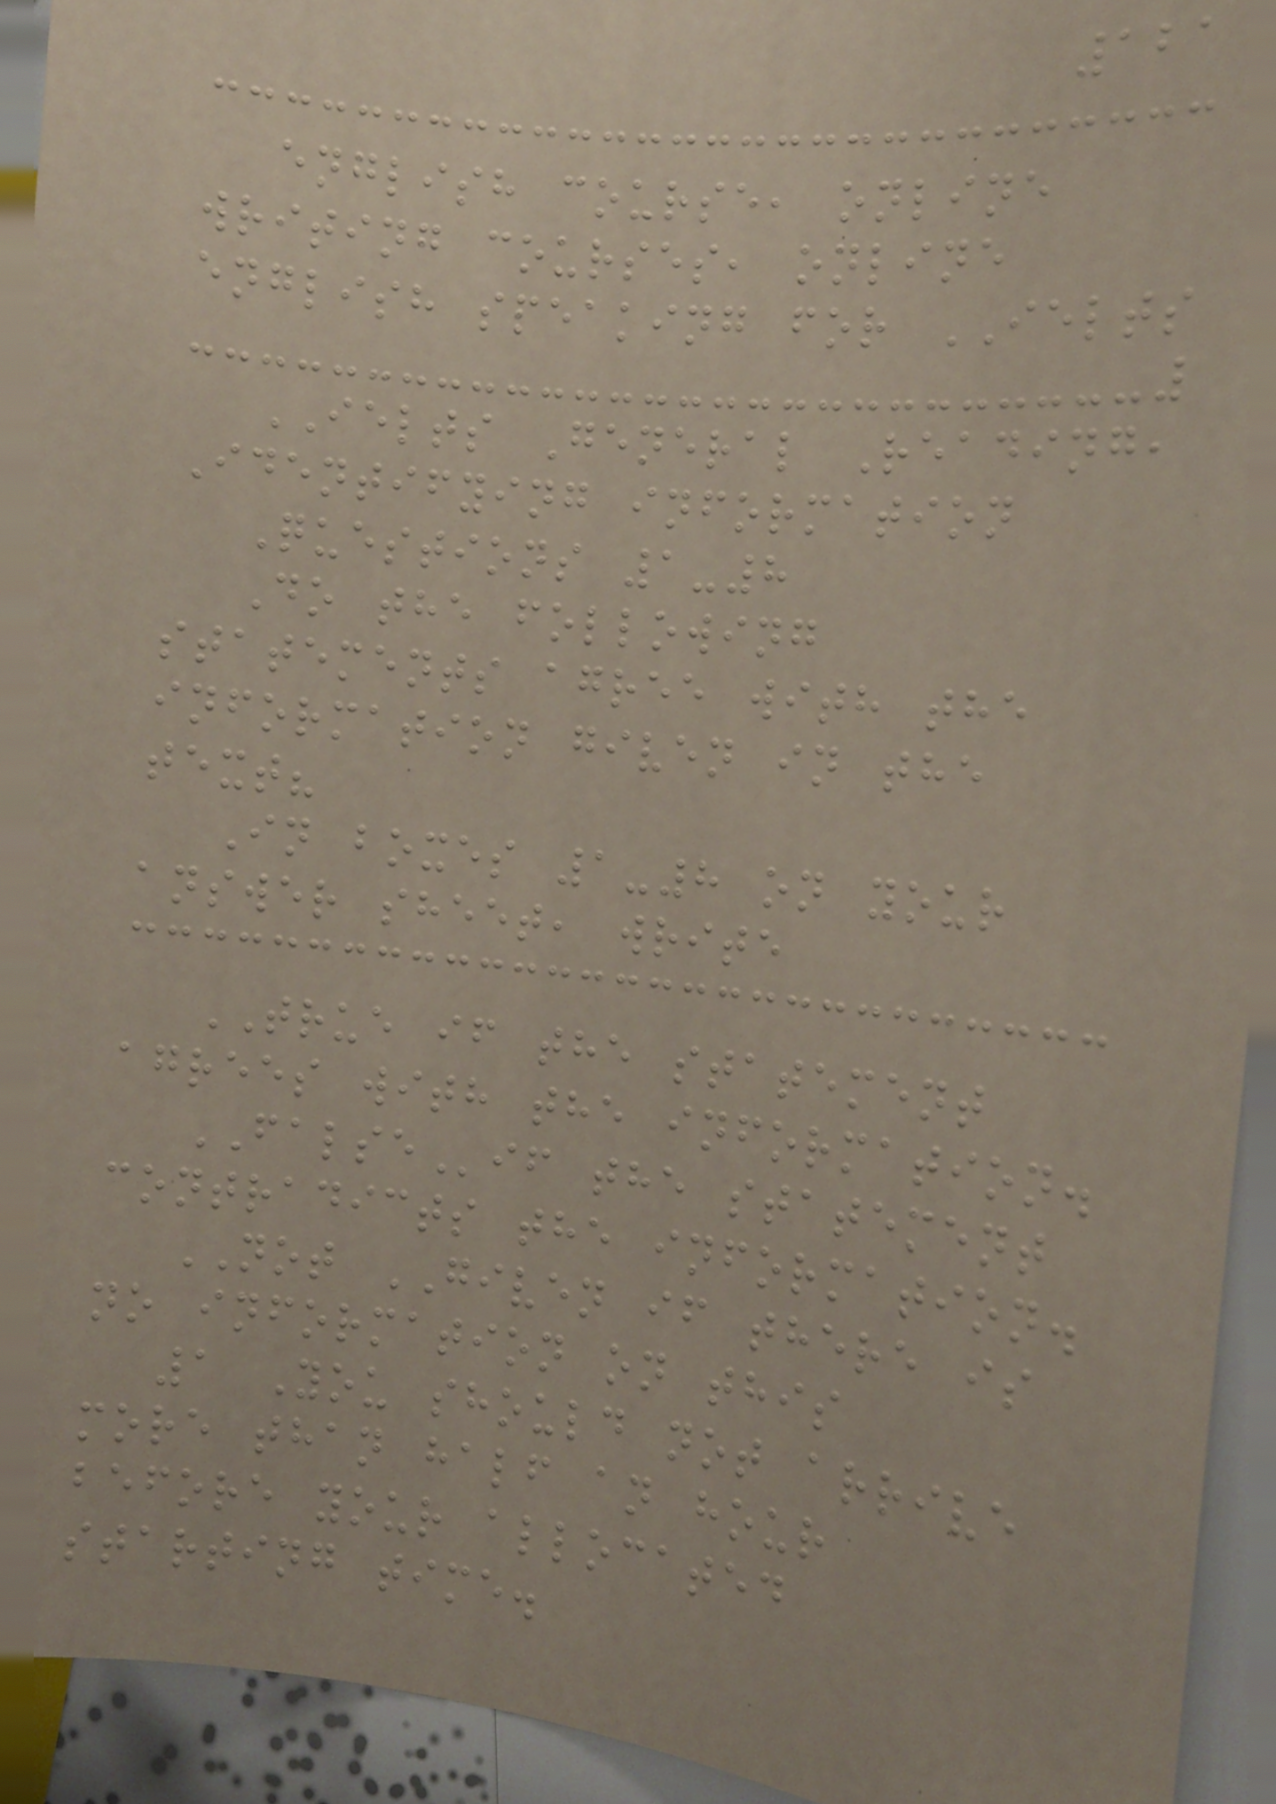121
english course, online
writing courses, online
english speaking for IELTS
IELTS General Reading,
Identifying information
Questions 1-8
Do the following
statements agree with the
information given in the
text?
In boxes 1-8 on your
answer sheet, write
TRUE if the statement
agrees with the information.
FALSEif the statement
contradicts the information.
NOT GIVEN if there is
no information on this
1 You should not arrive
more than half an hour
before your allocated
starting time.
